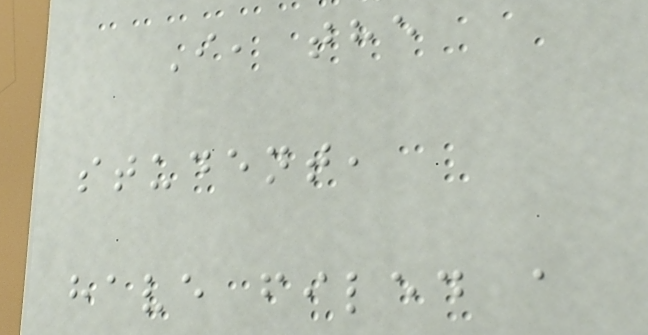I, the
student,
have filed a
